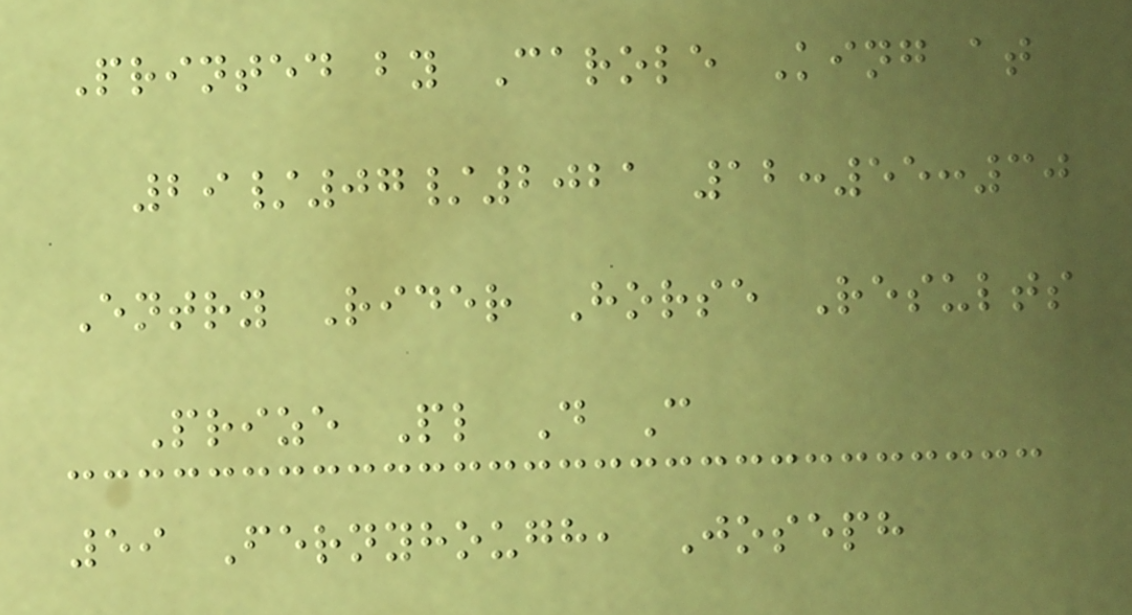Printed by Carole King at
29/07/2021 12:55:30
Entry Rider Horse Results
Prize Pl D C
59 Fernyhough, Joseph
